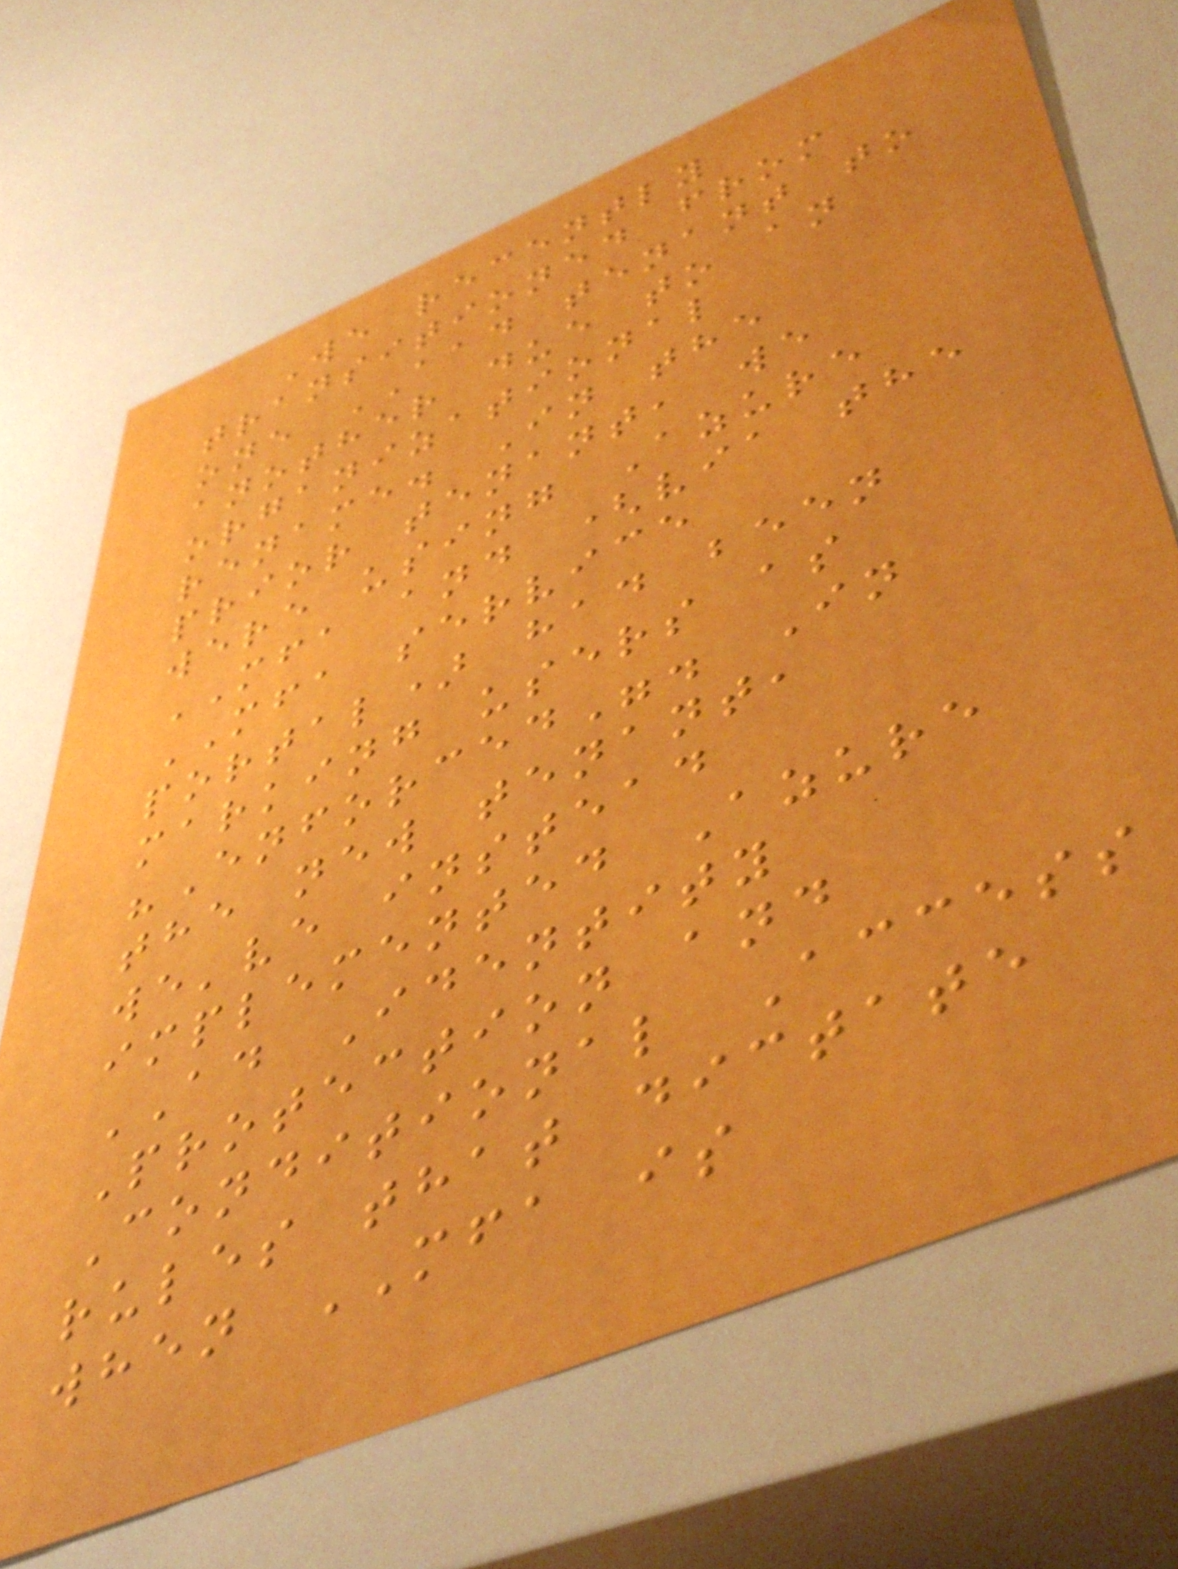We recently
transitioned from
one AAD tenant to
another due to an
organizational
rename. In the
prior tenant, we
were using Azure
MFA and (via the
MFA service
portal) had been
marking users as
"Enforced". In
the new tenant,
we've instead
implemented Azure
AD Identity
Protection and
Conditional Access
rules that dictate
when MFA is
